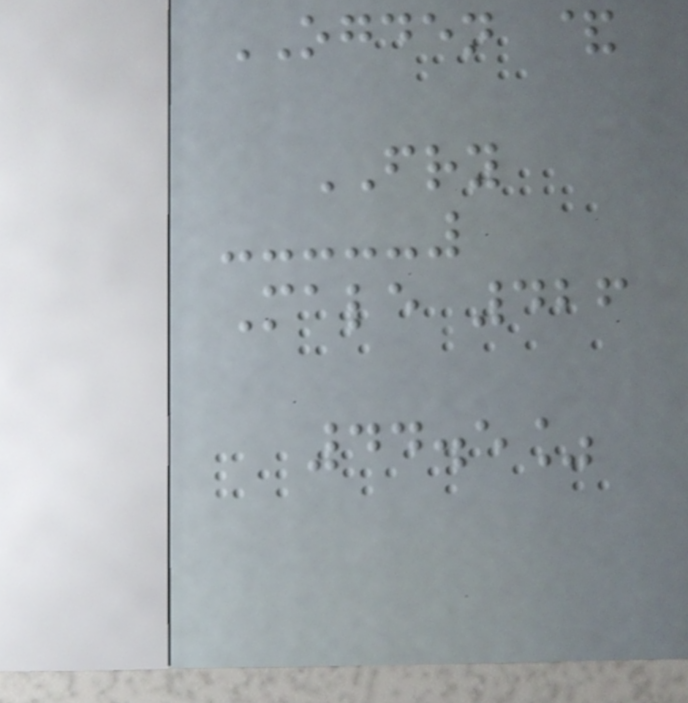OGDEN &
FRY
Male 426
44.5%
